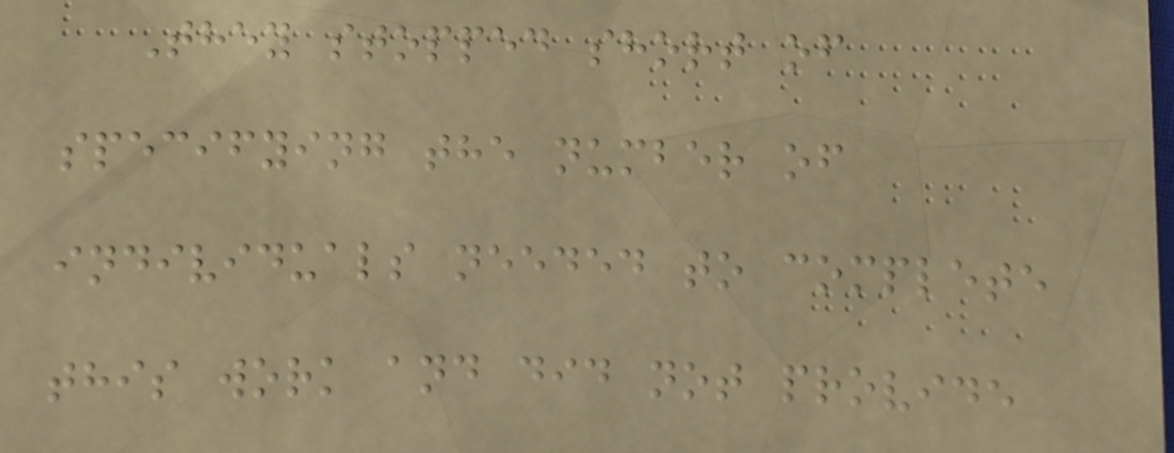They stopped short of
specifying the number of
individuals needed to complete
this work and did not provide
